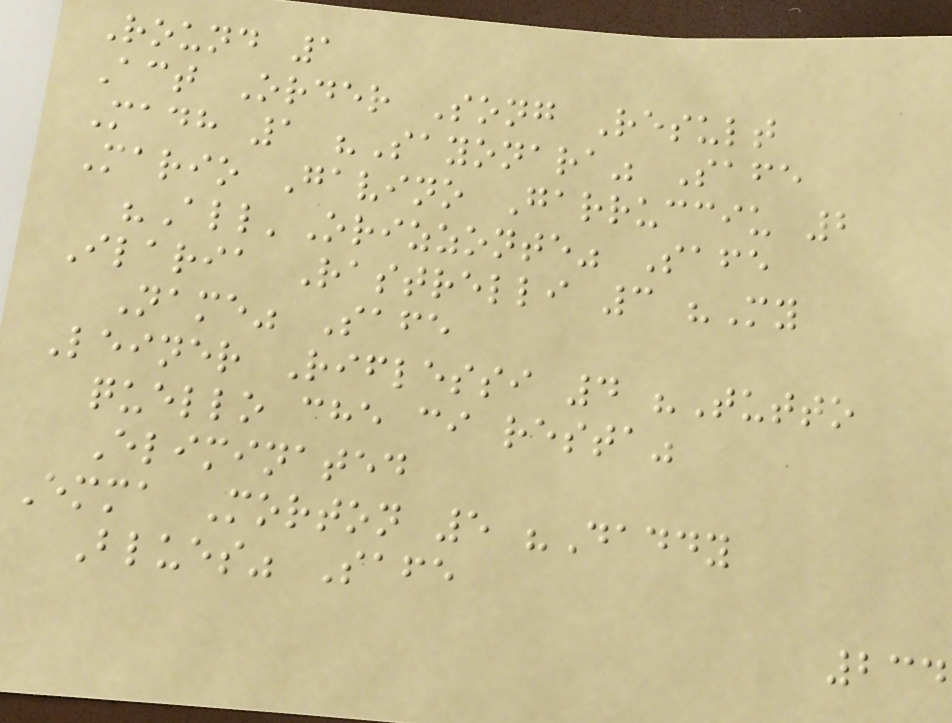Round 1
Act Order Song Result
Madh 1 "Sayonara" Safe
Mario Gavino Garrucciu 2
"All'Orizzonte" Safe
Ilaria Rastrelli 3 "My
Name" Safe
Leiner Riflessi 4 "Tutto
quello che ci resta"
Eliminated
Emma Morton 5 "Daddy
Blues" Safe
234
